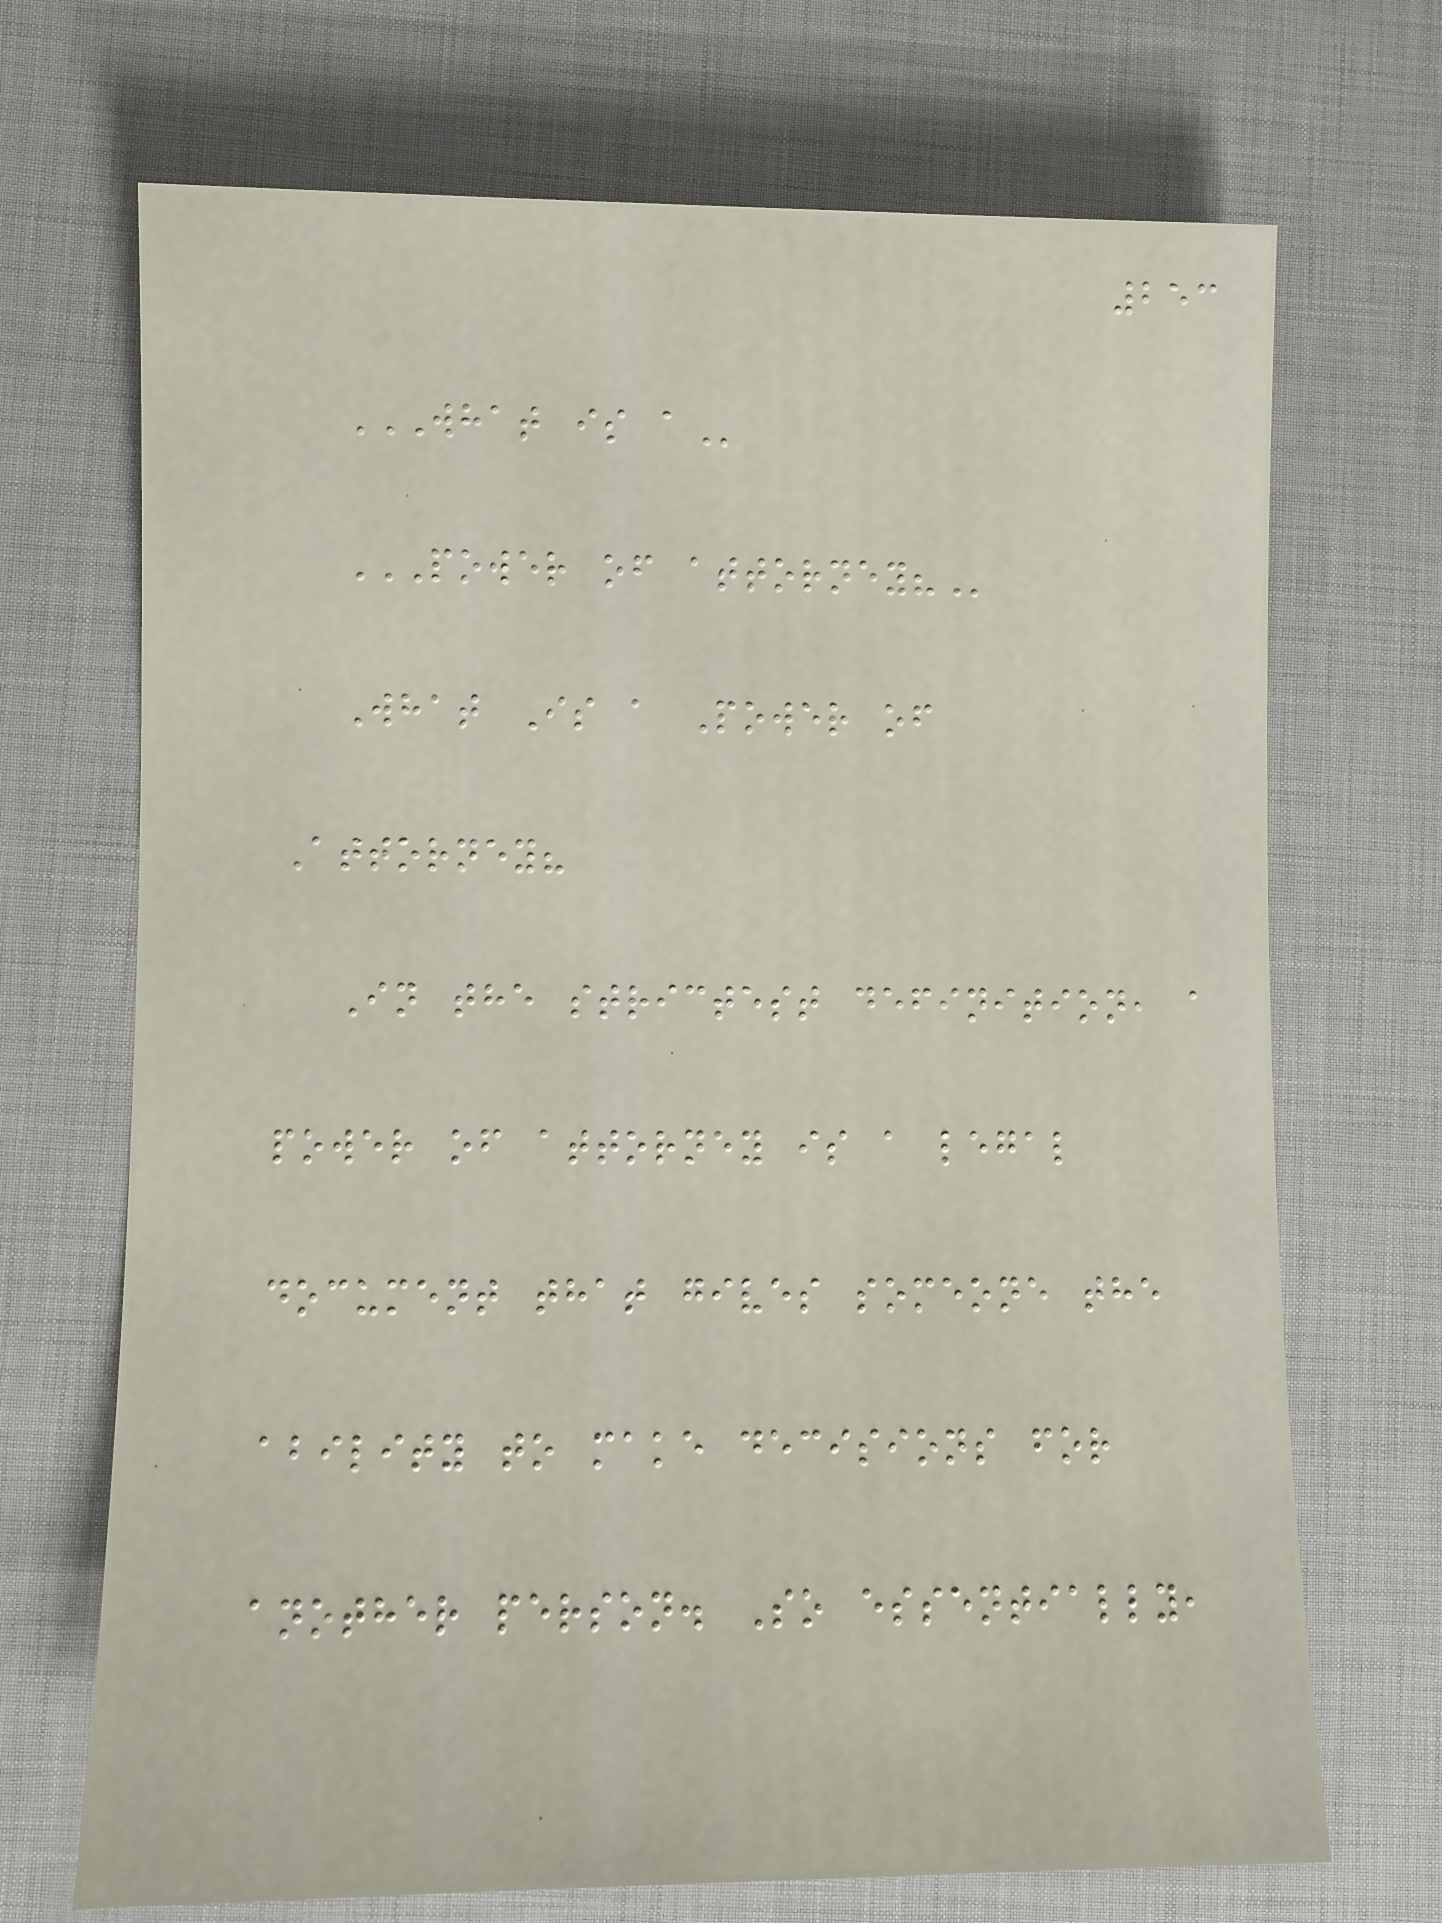253
WHAT IS A
POWER OF ATTORNEY?
What Is a Power of
Attorney?
In the strictest definition, a
power of attorney is a legal
document that gives someone the
ability to make decisions for
another person. So essentially,
